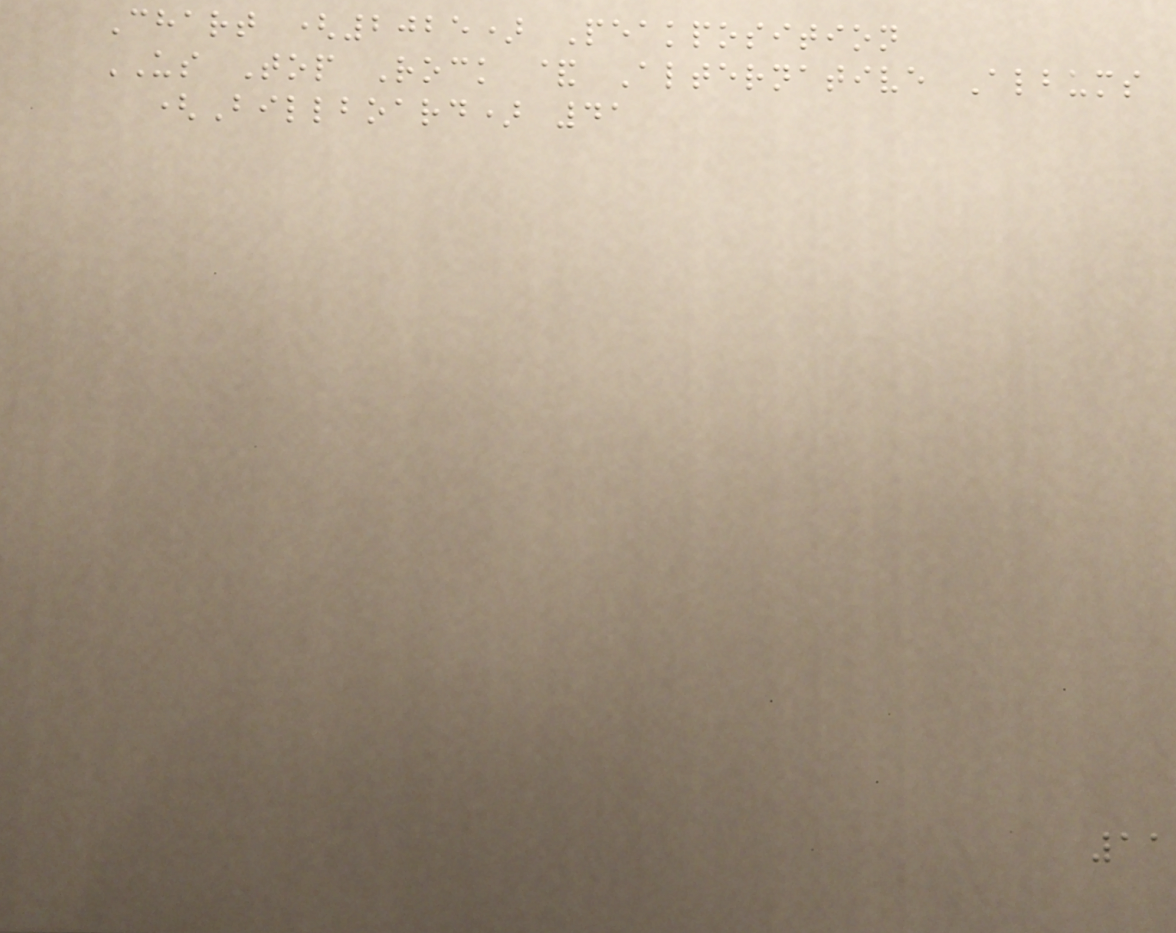Chart (2025) Peakposition
US Top Rock & Alternative Albums
(Billboard) 41
11
